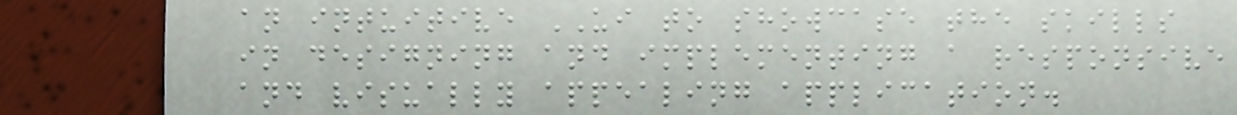an intuitive UI to showcase the skills
in designing and implementing a responsive
and visually appealing application.
